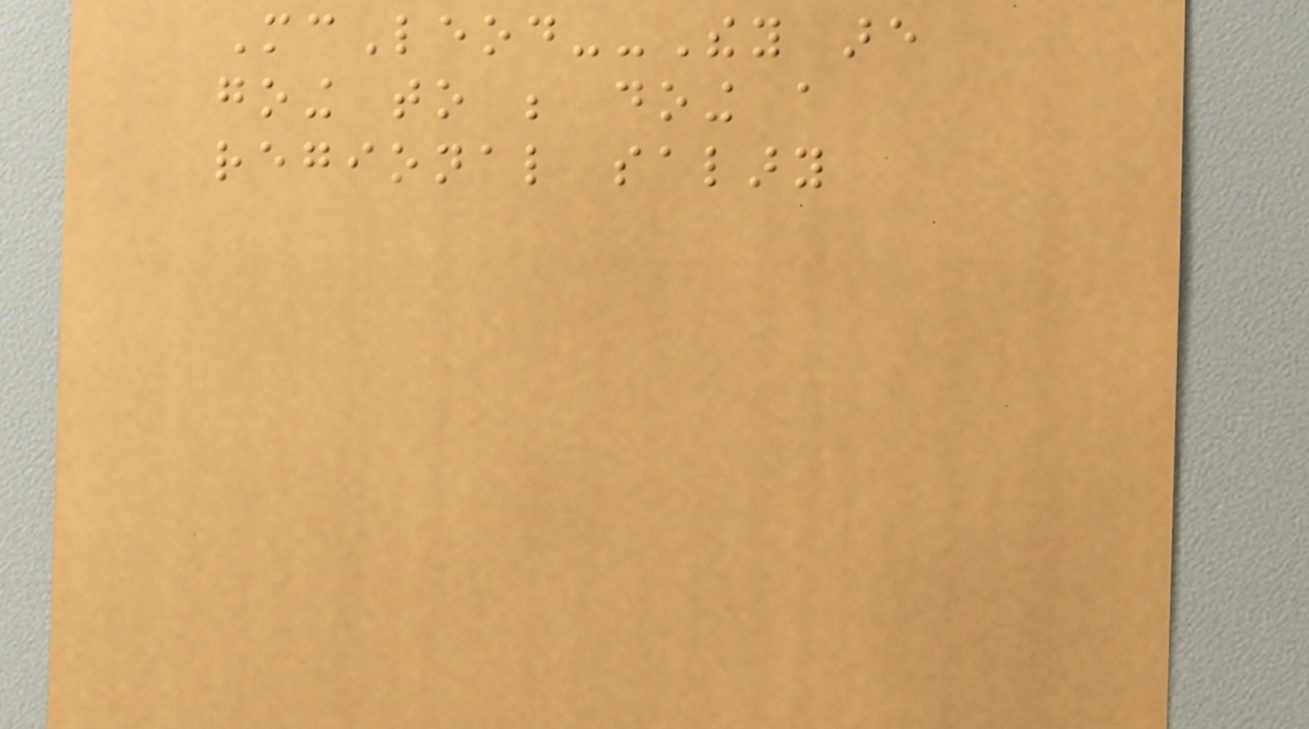McLeod--They are
going to be doing a
regional salary
